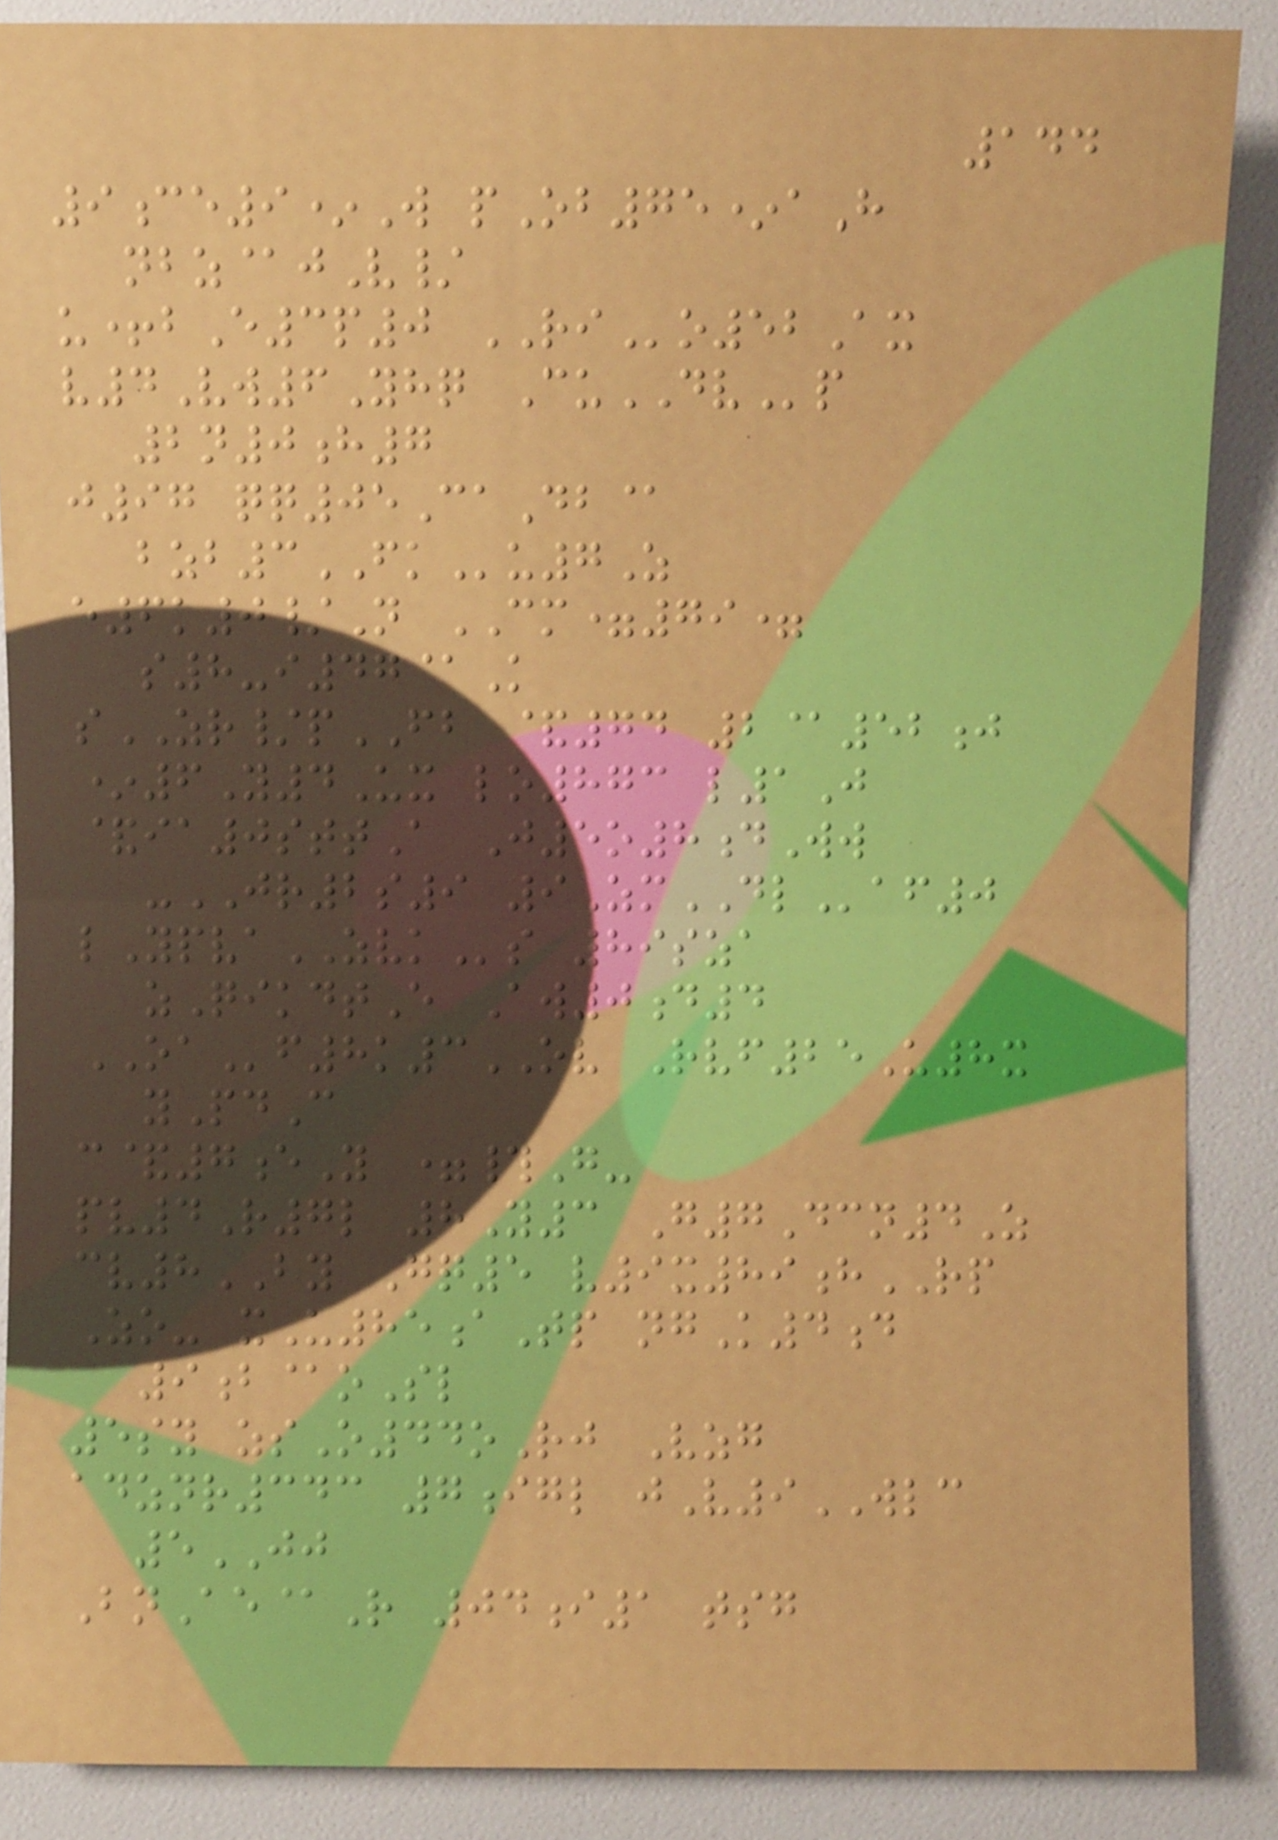144
9ce9*W pOb75*aH
nbz@jV/
u+bE3p0 RIo52Ax
v4Vw6Yhq CuDVp
2n0h7
j97 qq05CaDb@
bzb3FKu7Z
e6k0/N CM=79=
s8-i47@K
sZR/pFB &74 2@52j
*6Y4Ux lo873 l1J
&ia0sttA J5o8dWw
-JR2s9 9ZmDLaf0
lYpvaZVKs 89sza
zQikdtE Aw0d4
OAf8k3OV Rvf25U8x
yPdC
c&7eY =#G-
pv4R7l 8Y3 G7Dcn4Z
cv8BY Gq5 v9x89hRP
Zo- xU85aTp ngK4d
9b@oSl
5sy zsO44oRj Vzg
adznr343 7igl jV9WLC
5JJ
BnAe@R 04i1 tsg
